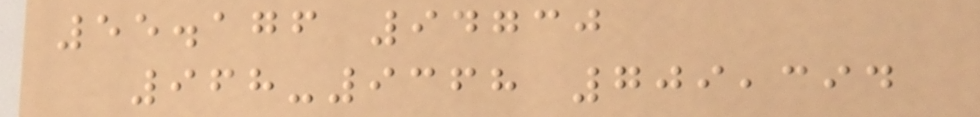55.176 94730
968-9368 709,394
